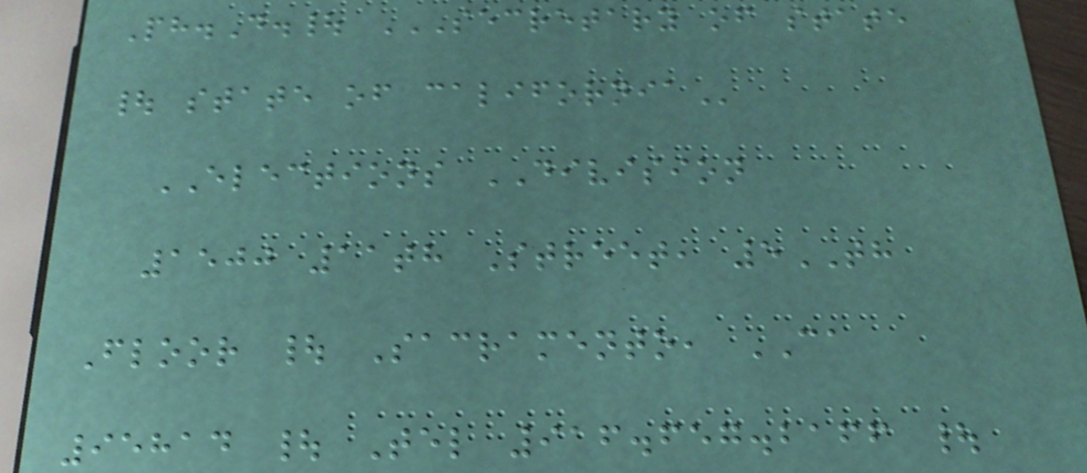Ph.D.| SECRETARY OF STATE
| STATE OF CALIFORNIA
ELECTIONS DIVISION
1500 11th Street, 5TH
Floor | Sacramento, CA
95814 | Tel 916.657.2166 |
